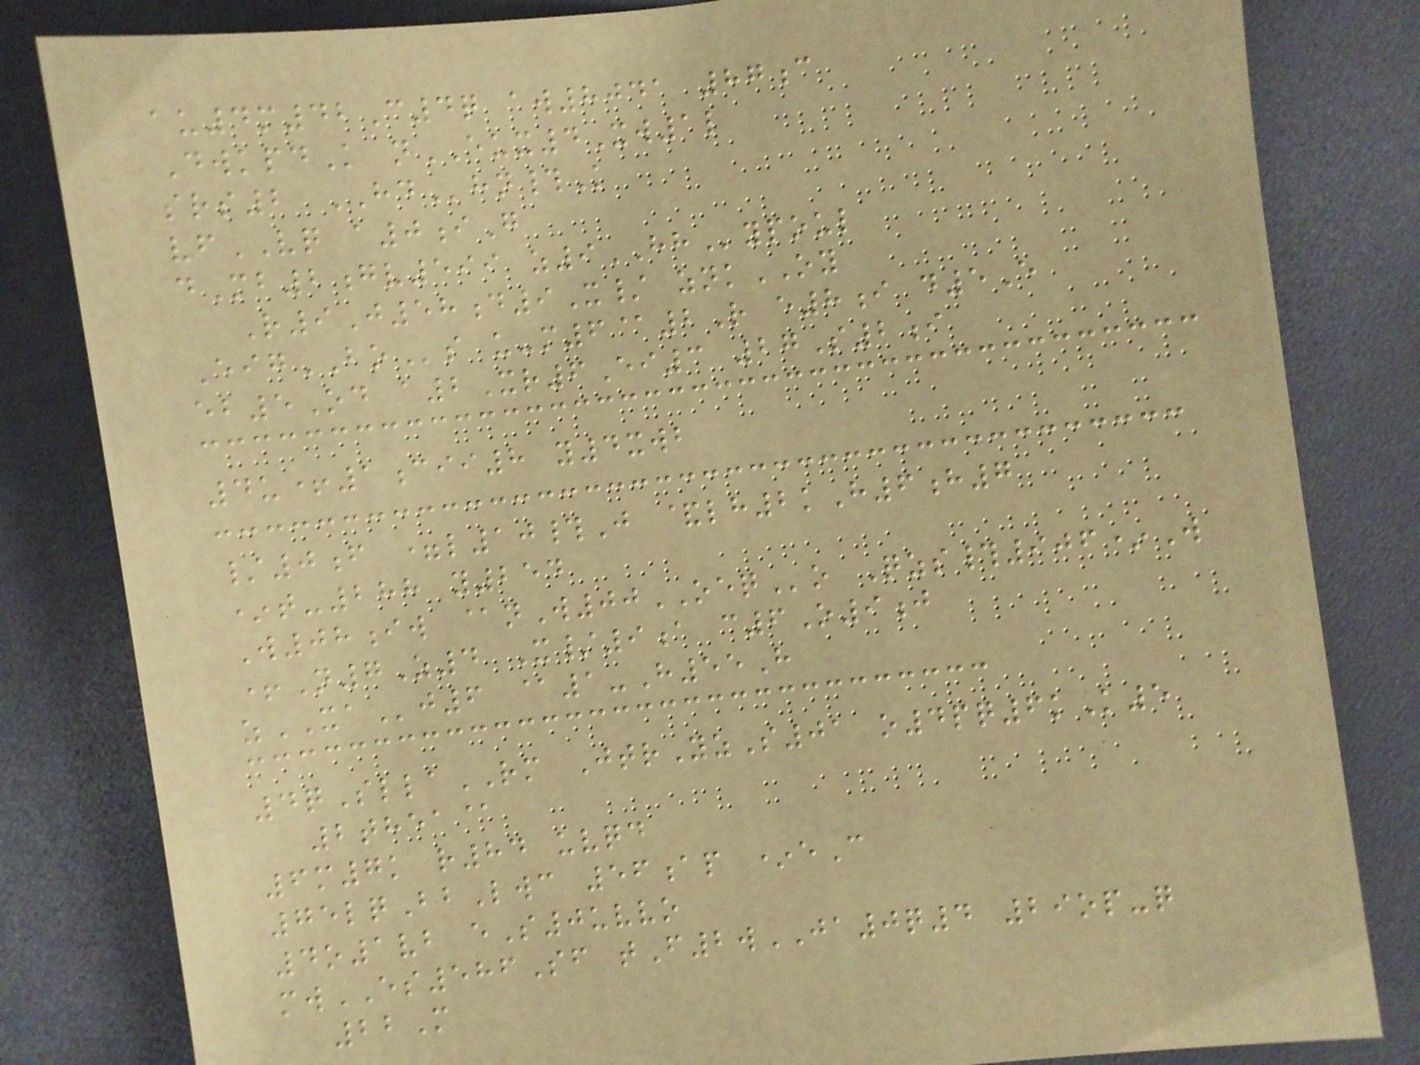au4m42C4q aw8041 87c
DwkpdK nEUX4Xw1l
srs2 HDhn#K
vfVQ a0iG
dMb2gv599 z9HHypoul
R9J58d9X/ znkOY
EigBOs u-m6@2R e8i d5E
eb5Od a2Xr6Ei3 27S2i
4u+1cii8 y4xwb
/0f =l10#J &lh2kH6h7
*t-288 y254
W08iw @nW00OEQo Qzs#906*W
+N7Z4 X/9a c6O9j
zXAj6 @1-H55H
4qSllaRM JtrYzS01 o4pq6kK5
2thea@
6m7k r84 uvqd
75lqBbLwc 56ap *eC
4o1vb eS0uvvo
mwES586Sf tF2wJA0q4 29op-q
22M
